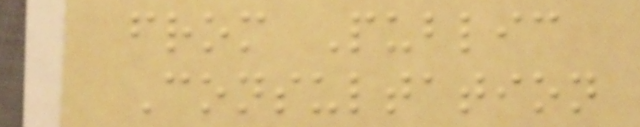from Public
Consultation
